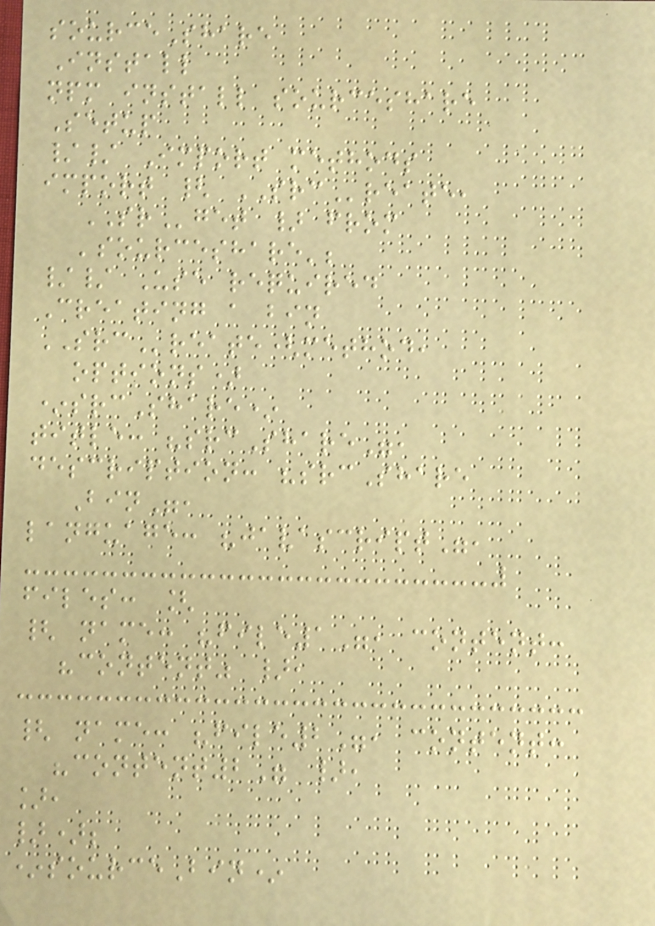sourceShare
Install
npm install sourceshare
Setup
// Import methods
import { SRCreate,
SRget } from
'sourceshare';
// Use required
Creating a bin
SRCreate(method,
options)
*srcShare*
title: "srcShare",
description: "srcShare
Bin",
language: "javascript",
files: [
{ name: "file1", content:
"content" },
{ name: "file2", content:
"content2" },
],
});
*sourceBin*
